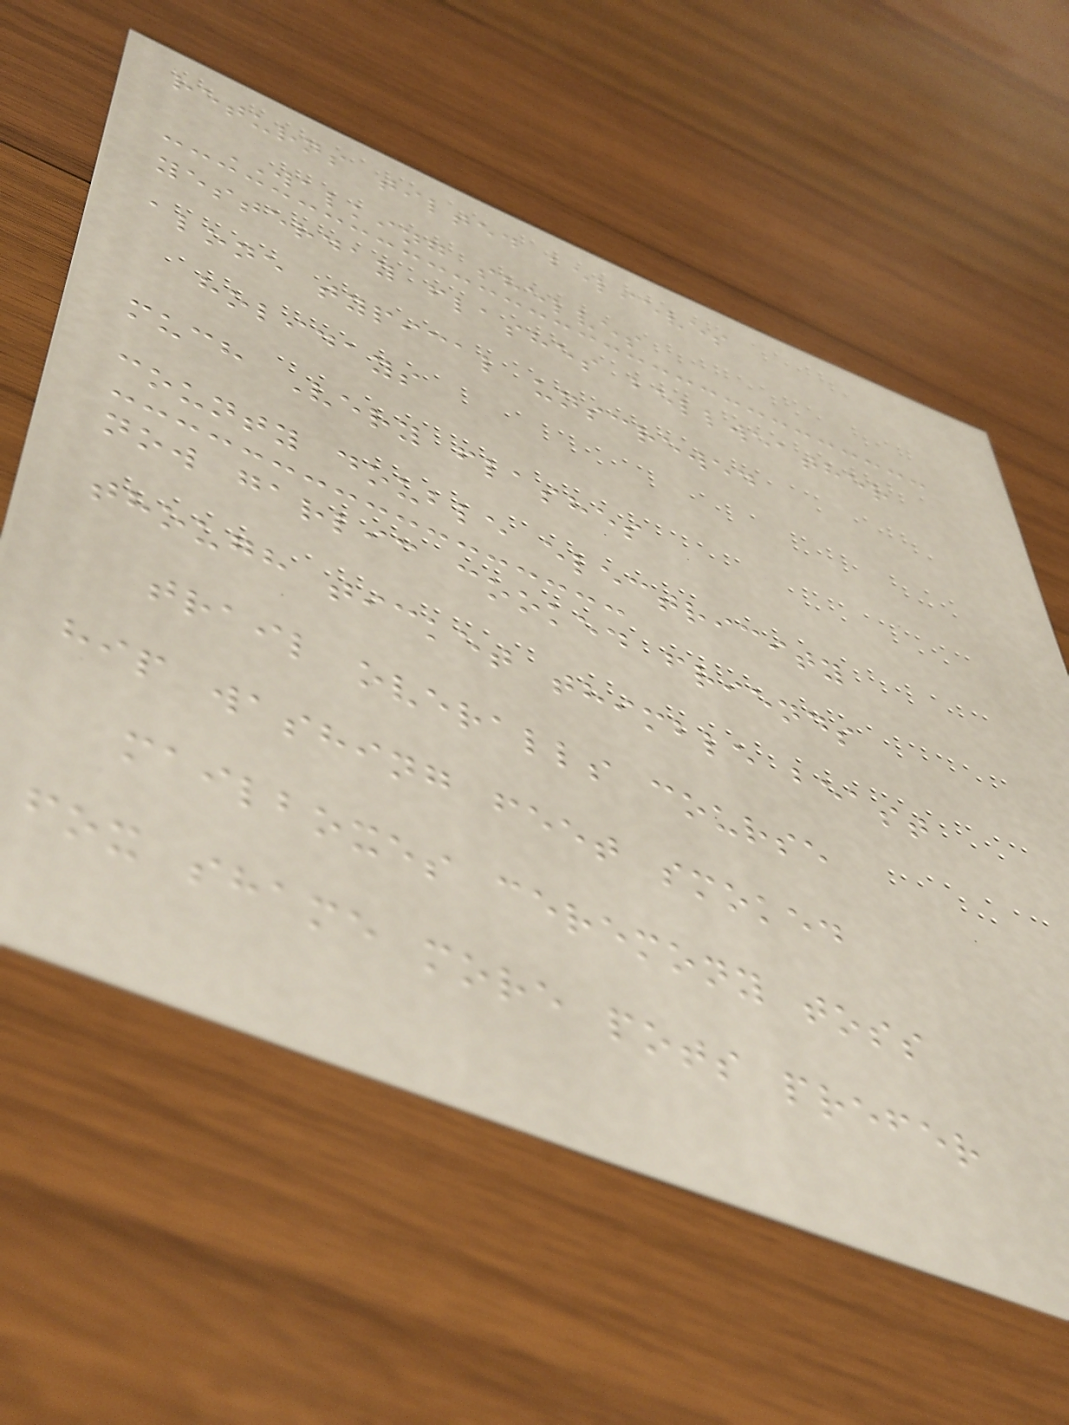returns tilted believes
WALKING shelves
yesterday flashes bellweather
alone typical unscrewed
holidays
much Very flashes
county double electricity
now garlic cooked friends
though ticket thimble beast
trail overalls course
hip washing feet smoked
mailboxes ceremony toss
fox shame more pots prefer
